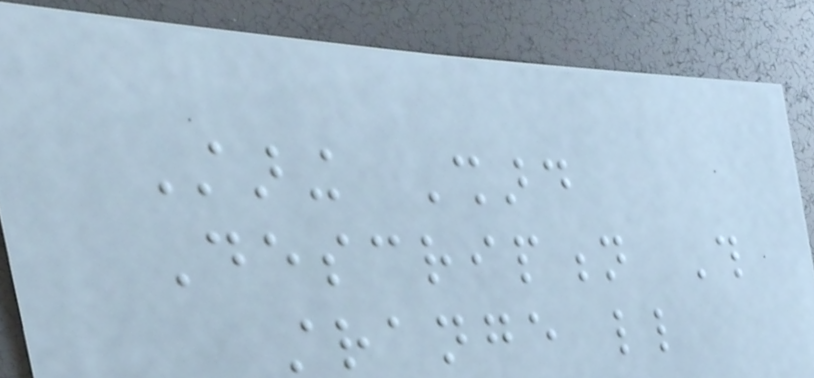Staring Shard
Description This
strange little
